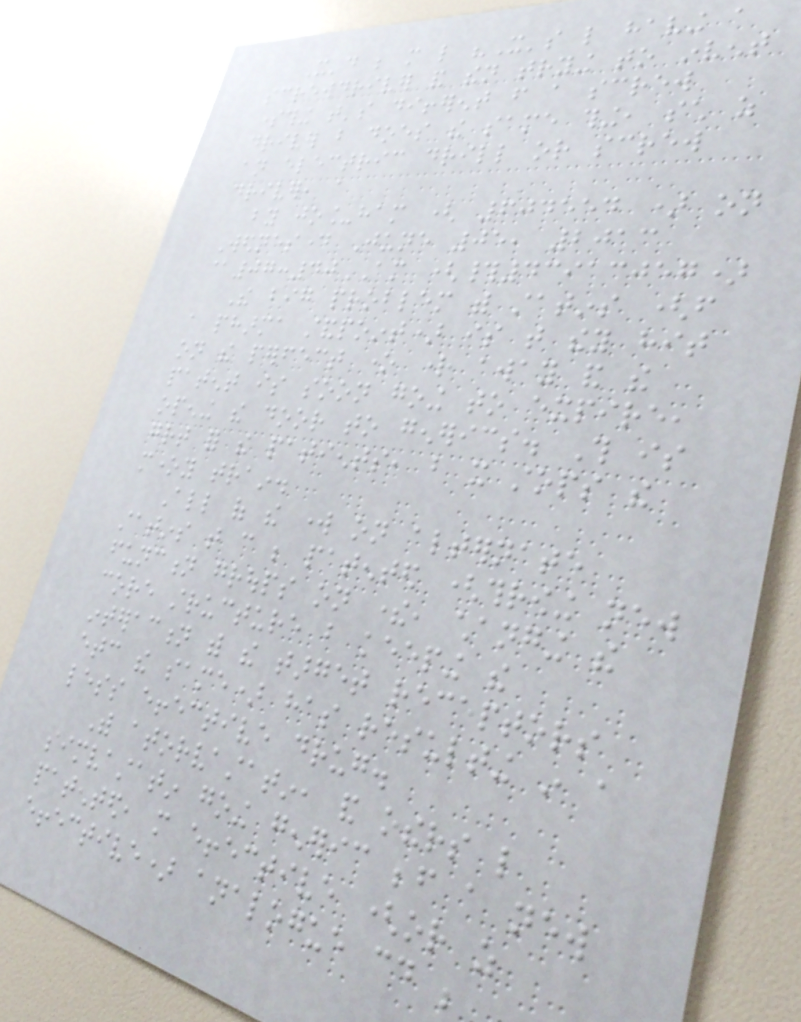It'd be more like "It's like having a
screwdriver and then trying to invent
something that's different from a screw
driver but does the same thing, such as
an electric drill or screw
driver, a
by jo_ham ( 604554 ) on
Wednesday June 05, 2013
@07:40AM (#43913057)
The big problem with statins (from
a pharma standpoint) is that they hit
on the perfect one right away and the
patent is soon going to expire,
opening the door to generics. This is
great for the patients, but it stops the
money train.
All of the work on alternate
statins that can be patented (throwing new
function groups on there, changing the
core structure but keeping the
interaction with the target receptors
etc the same) has resulting in a
less effective drug.
With atorvastatin, and others like
simvastatin going generic before a new
patented, more effective (or as
effective) analogue could be
